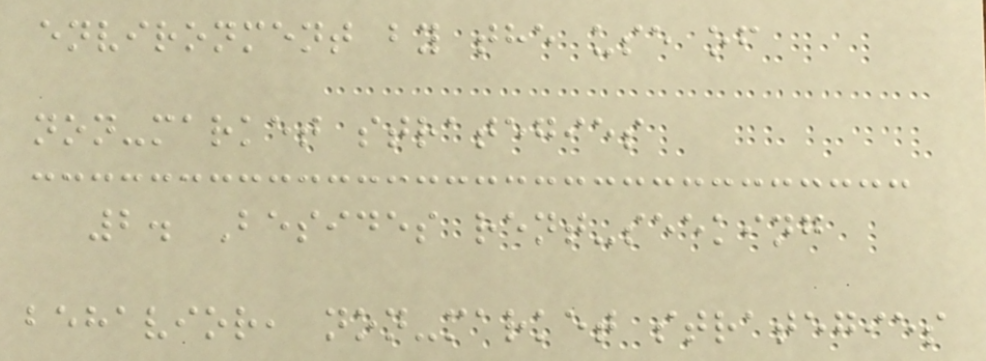environment by the use of
non-market strategies
2. Besides rent-seeking
behavior, non-market strategies
